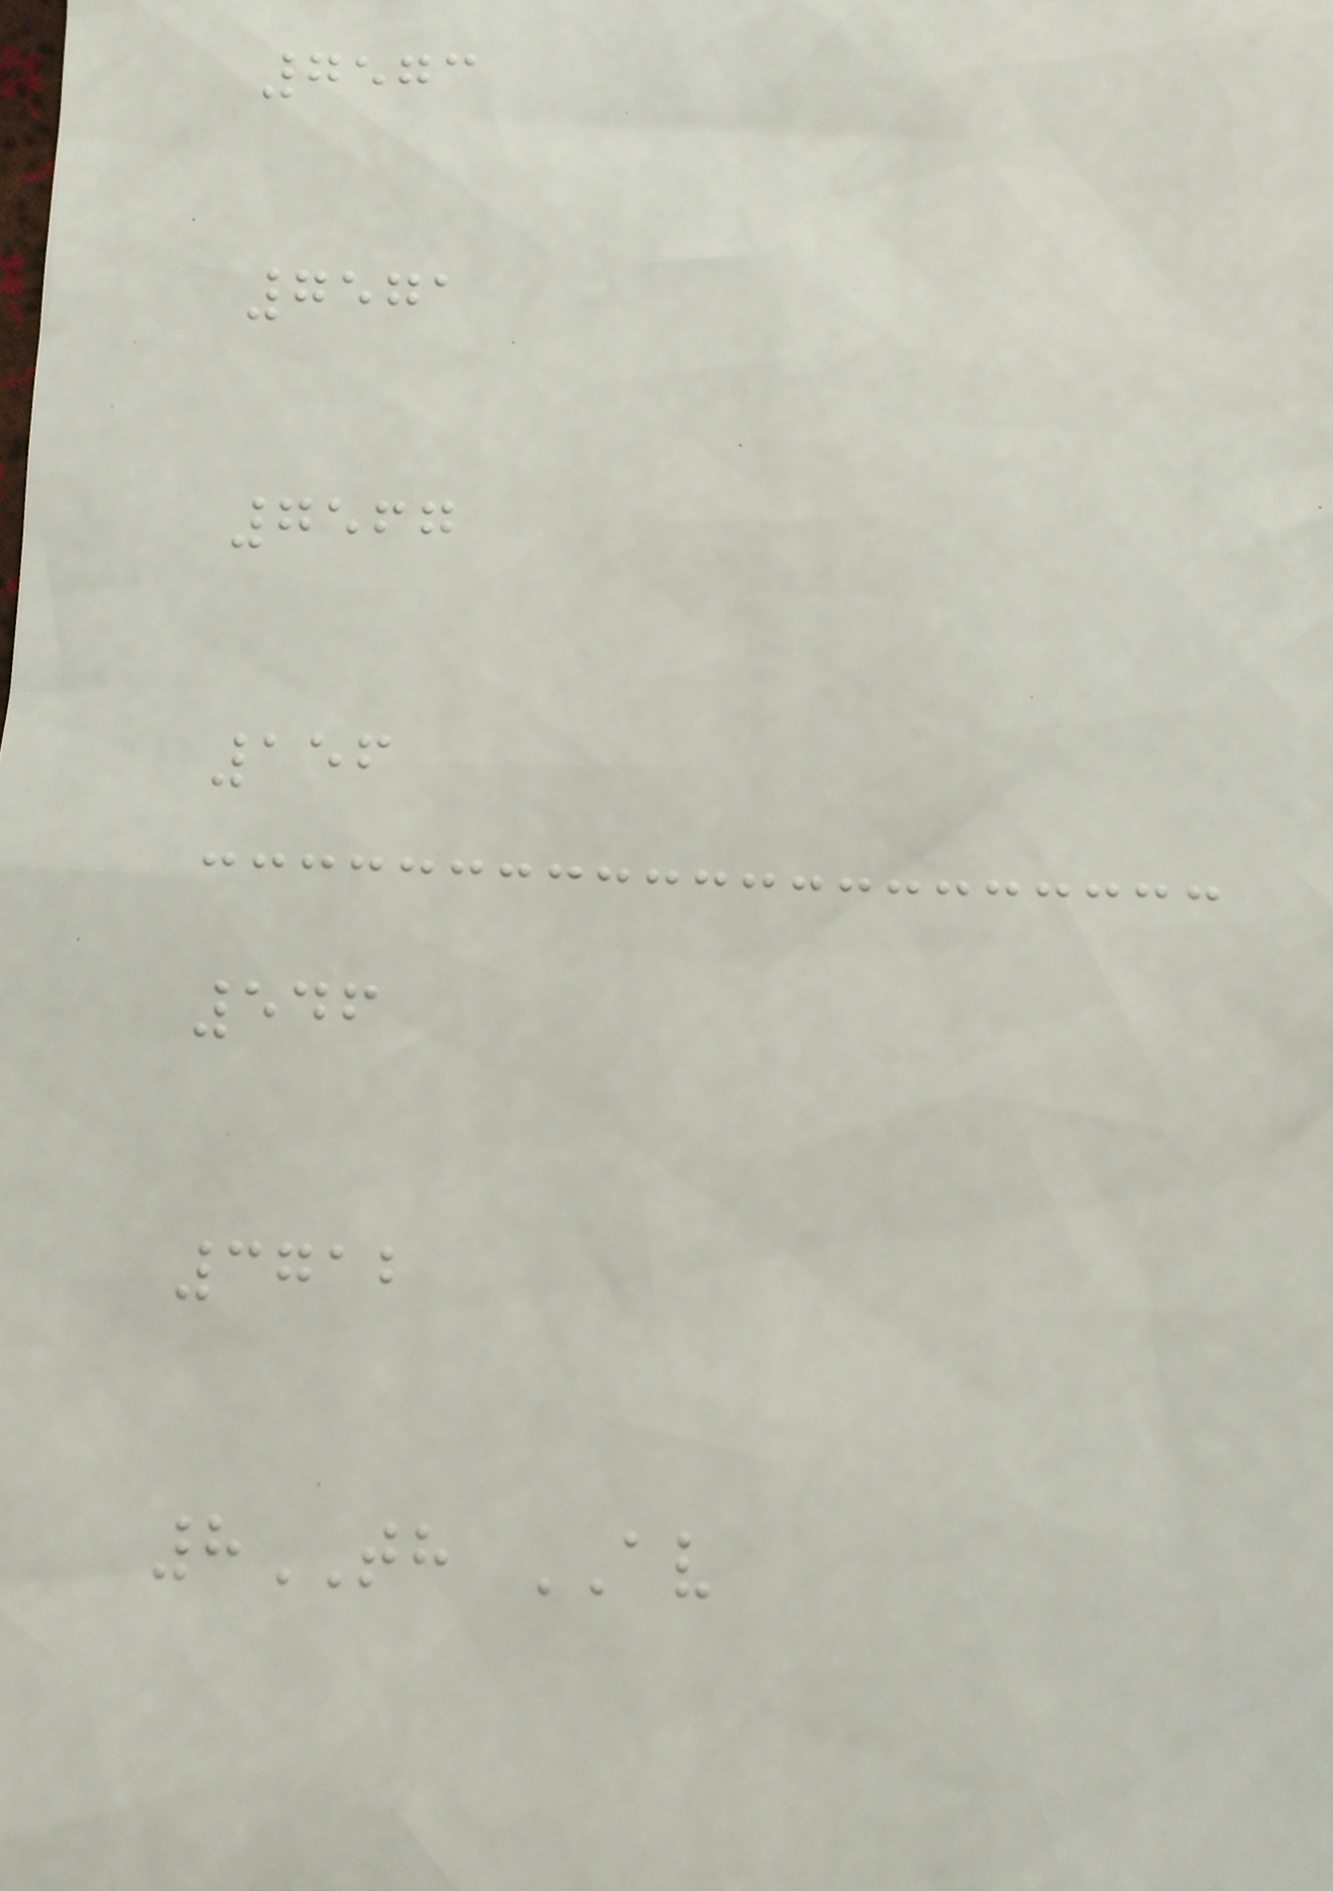7573
7571
7567
156
546
3712
8TH AV
